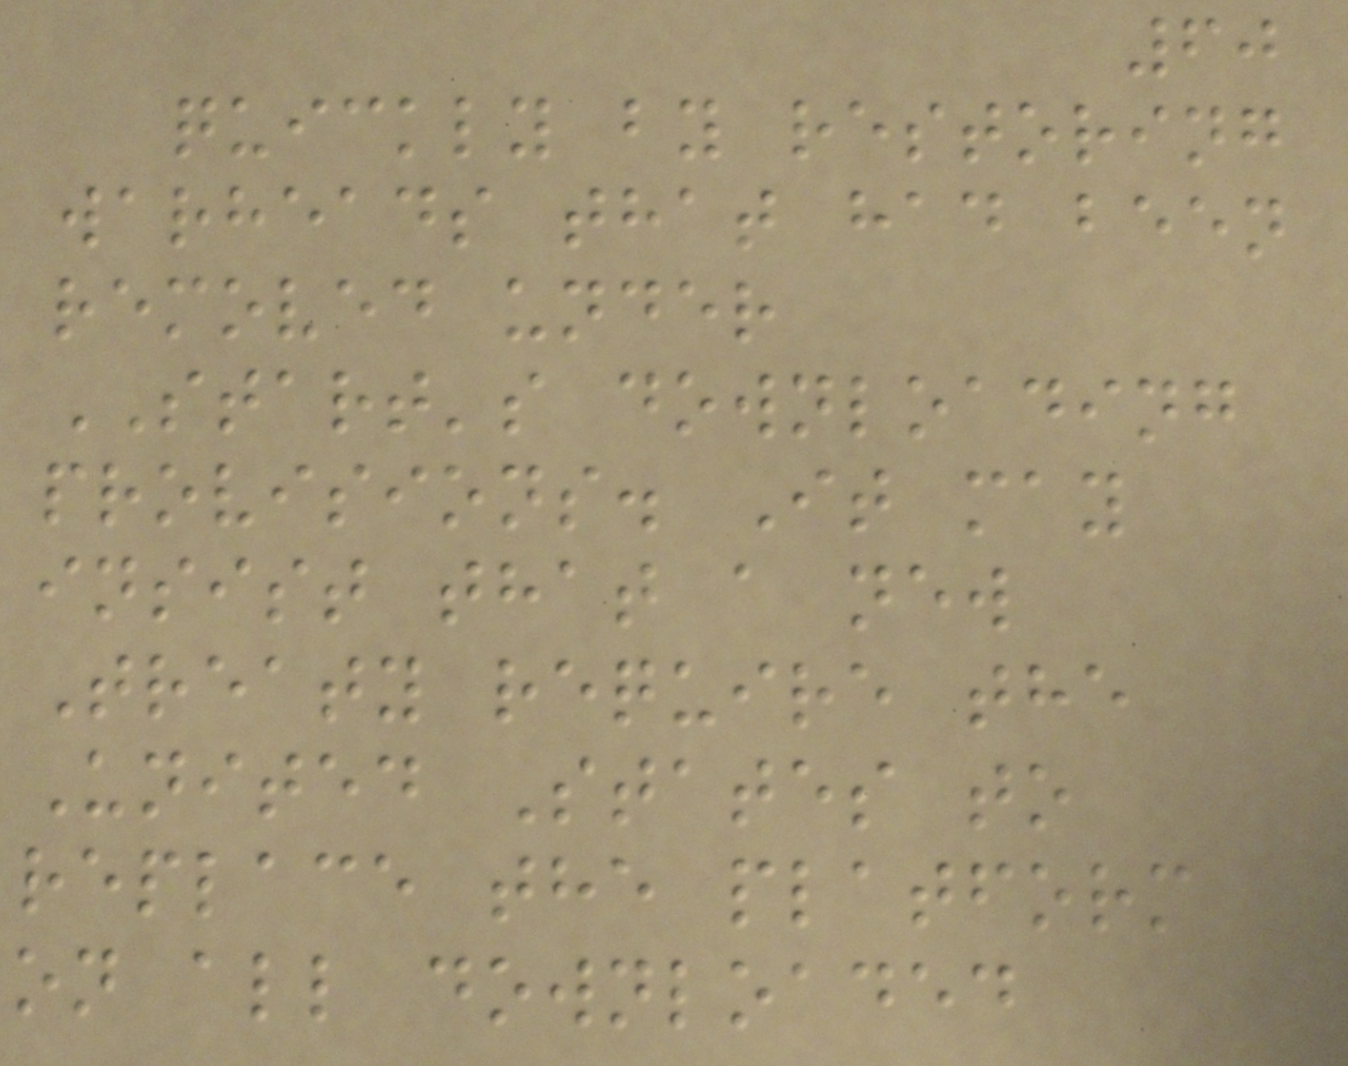60
quickly by restoring
warheads that had been
removed under
START's downloading
provisions. It may
insist that a new
Treaty require the
United States to
replace the platform
on all downloaded
